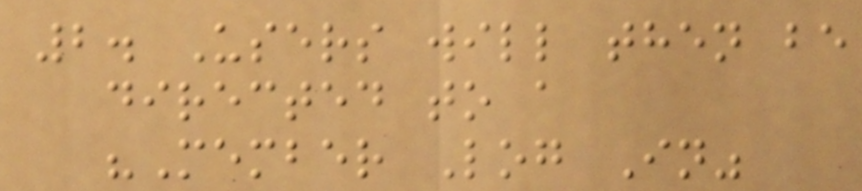2. Users will then be
directed to a
"Member Log In"
